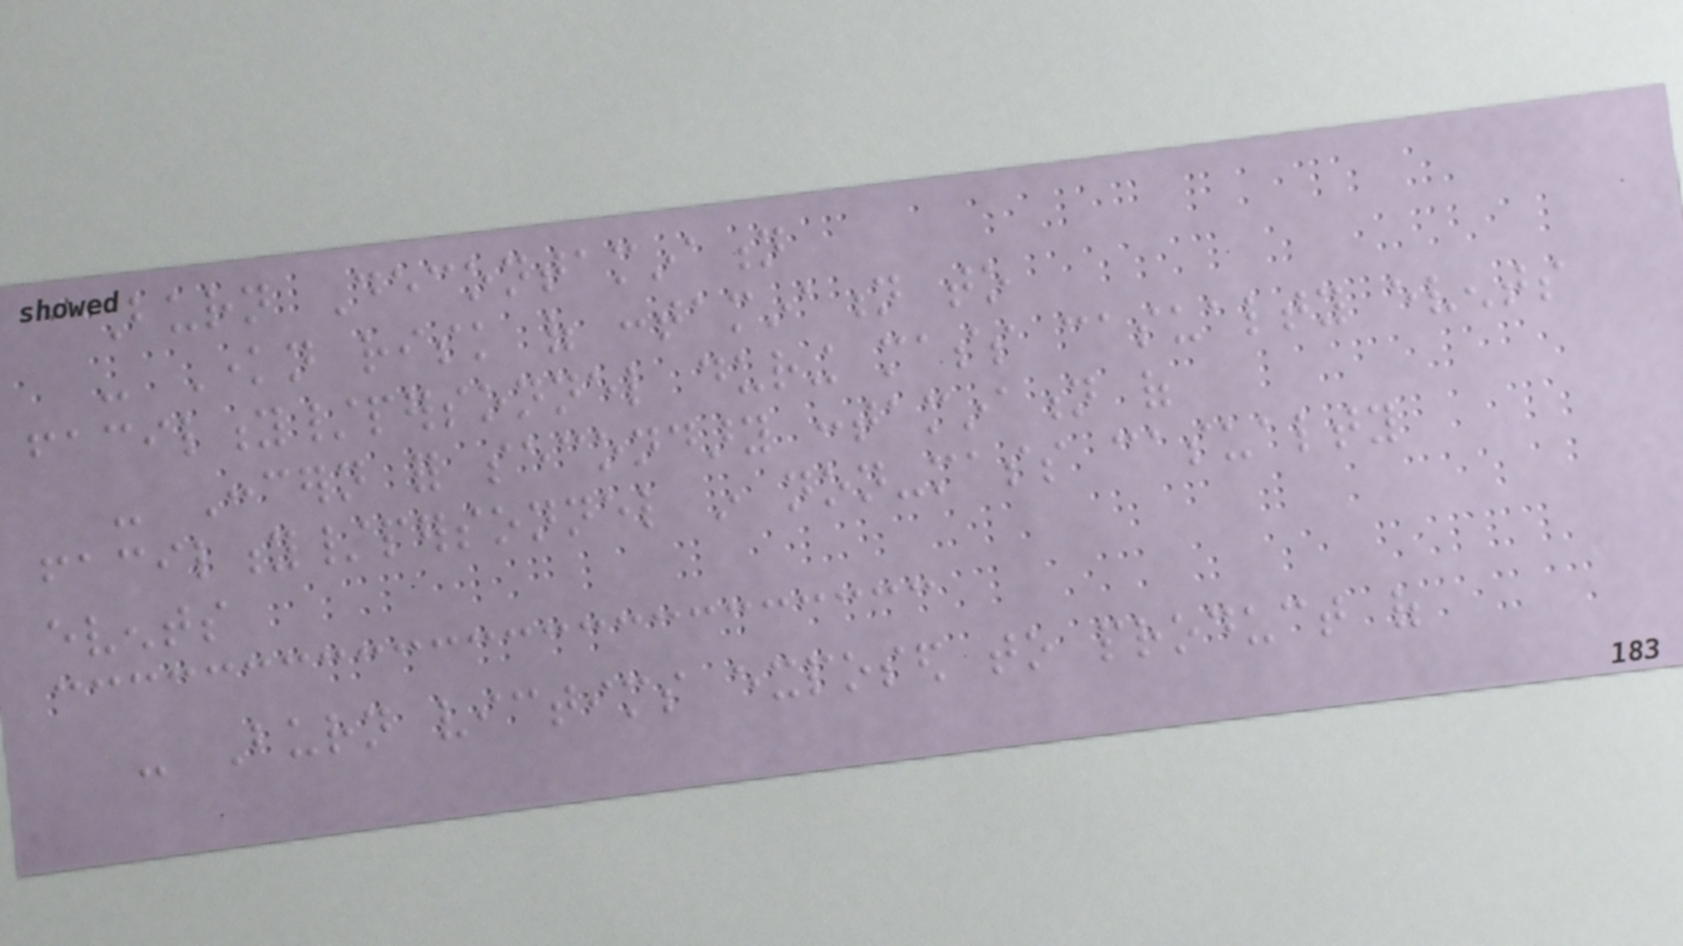Burn Decontamination
- Known risk of contamination to
facility/personnel during mass casualty events
- Concern for secondary contamination of
facility/personnel in non-mass casualty
events
- Burn victims exposed to product of
